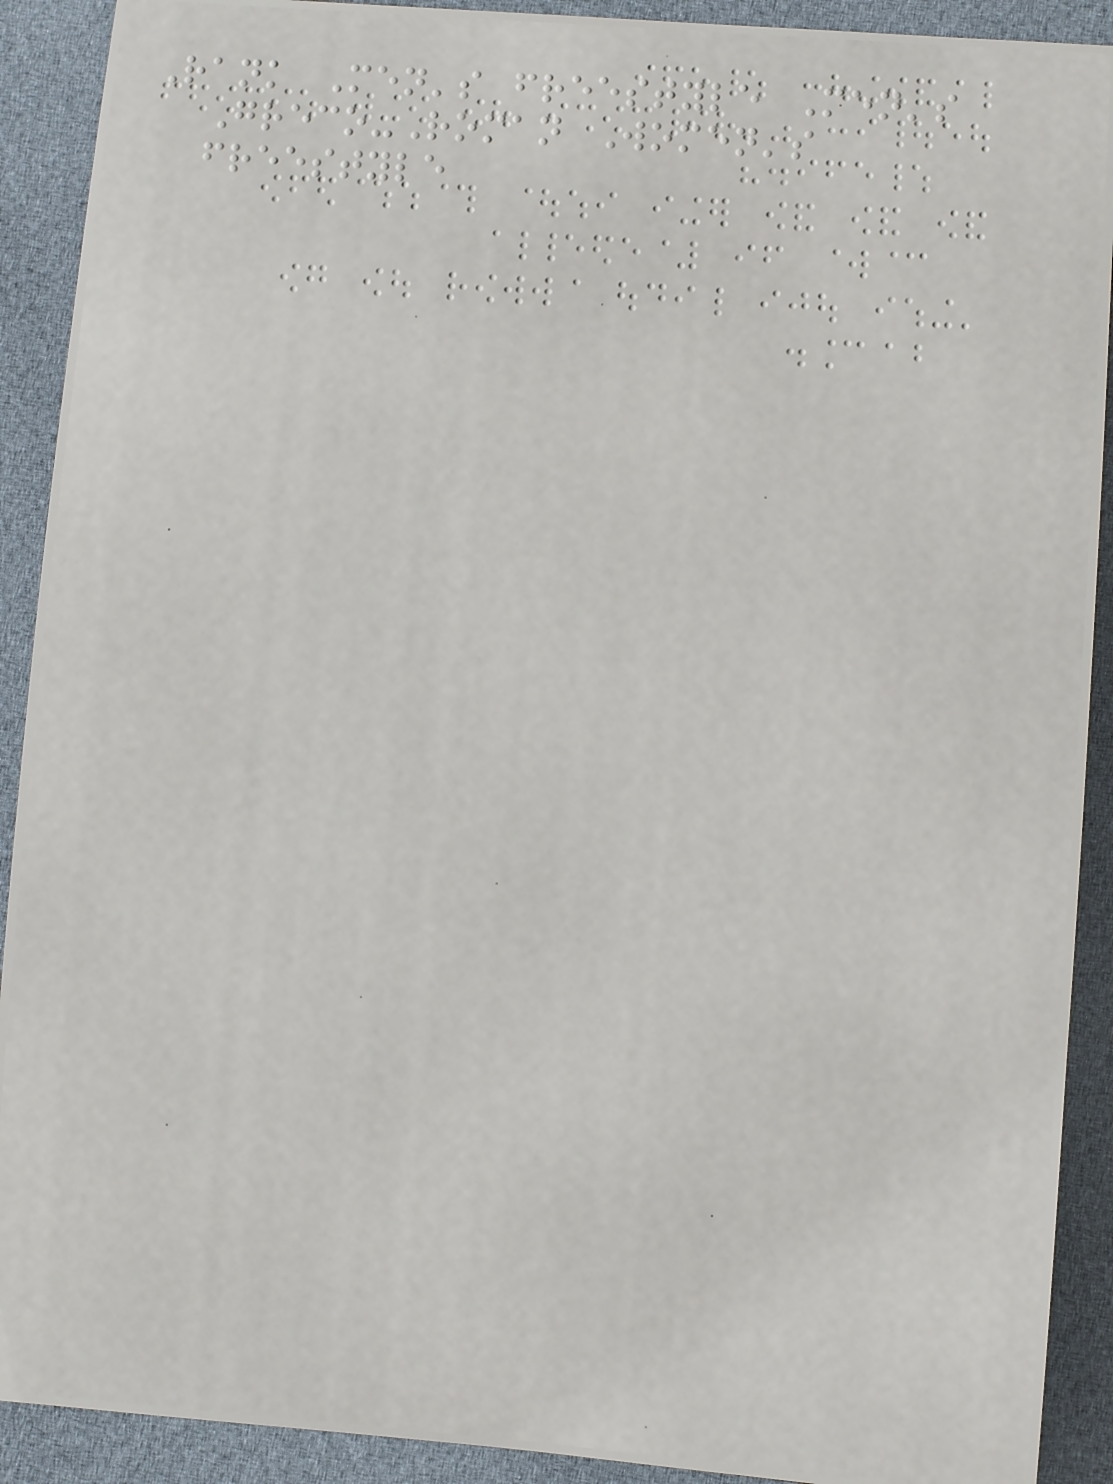Rank Men's freestyle Men's
Greco-Roman Women's
freestyle
